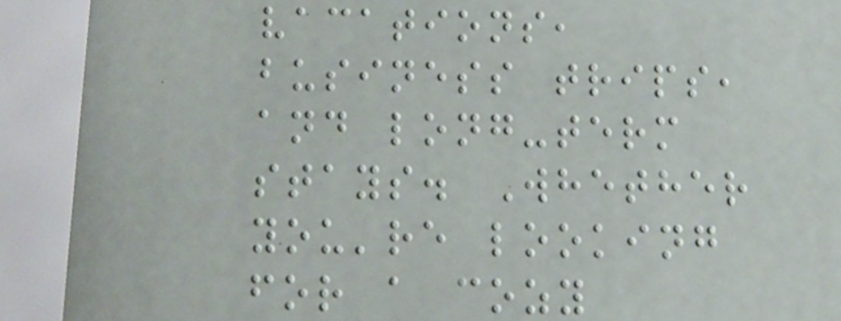vacations,
business trips,
and long-term
stays. Whether
you're looking
for a cozy
